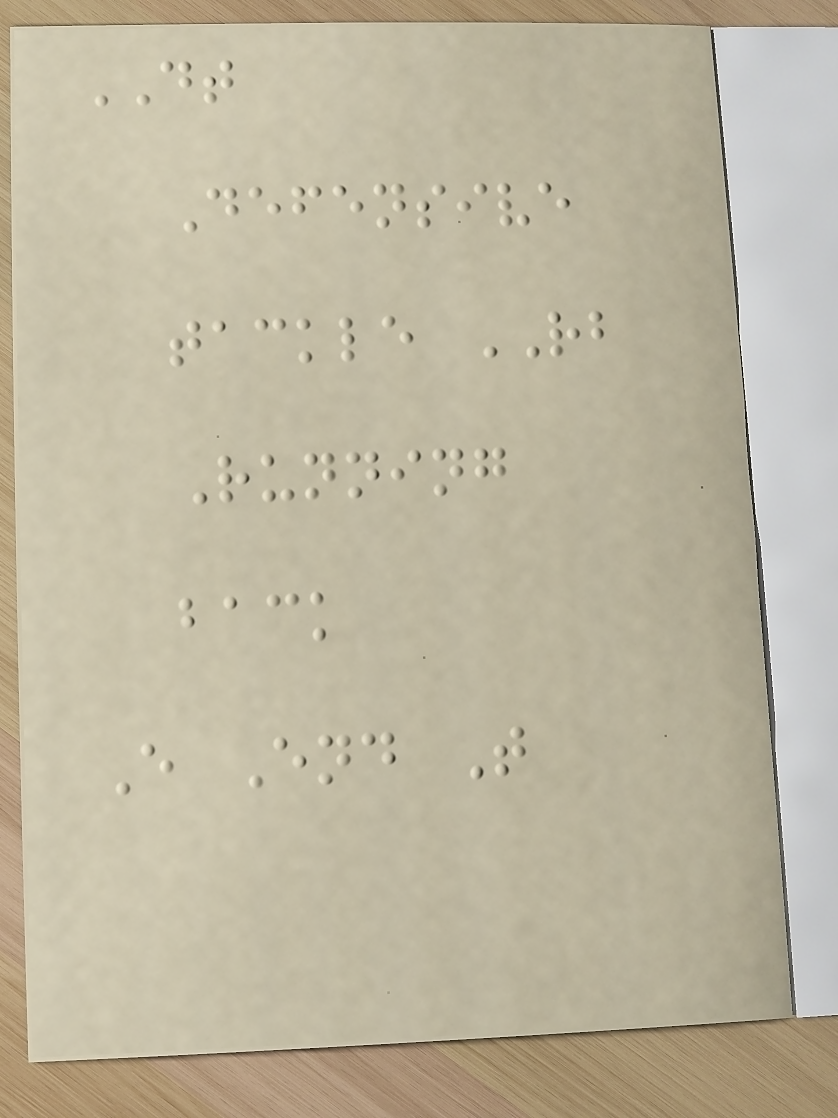DT
Defensive
tackle RB
Running
back
E End T
